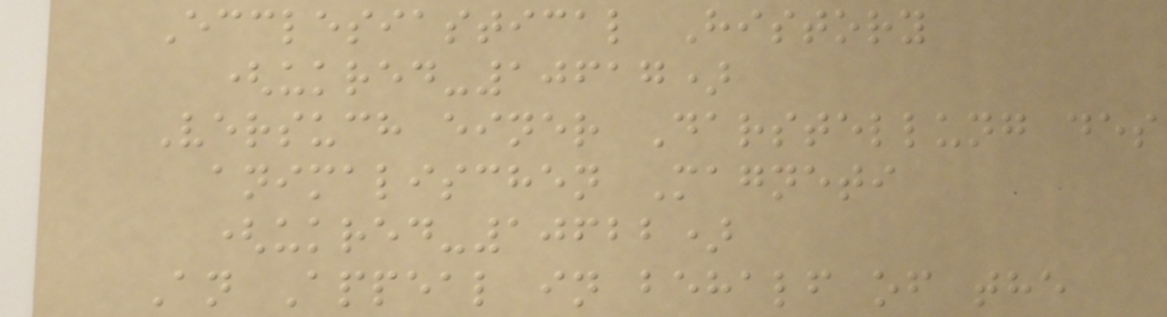Ecclesiastical History
(ukred-10617)
Versuch einer Darstellung des
animalischen Magneti
(ukred-10622)
An Appeal in behalf of the
